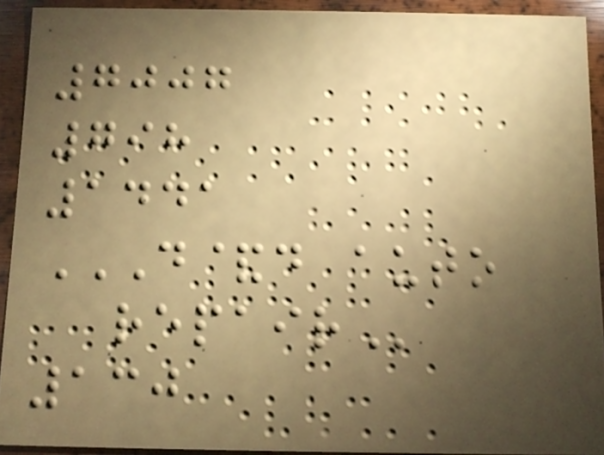7007
798
1441
D&D AUTO
REPAIR
130
